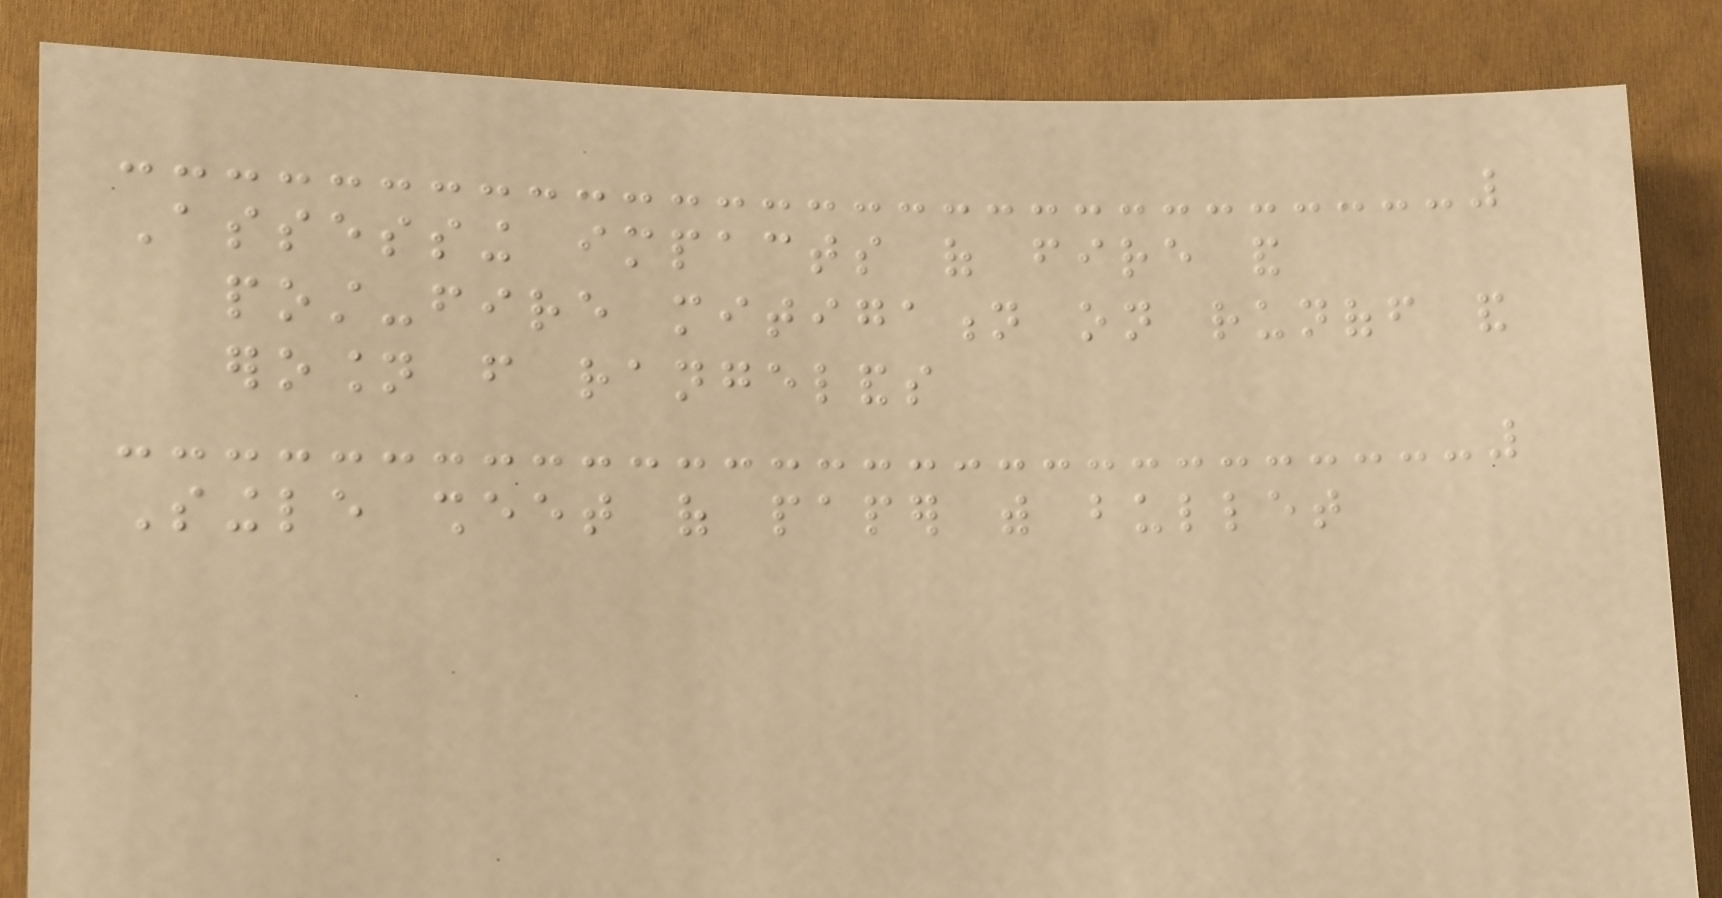Assessing impacts of fire and
post-fire mitigation on runoff and
erosion from rangelands
Single sheet of paper with bullet
